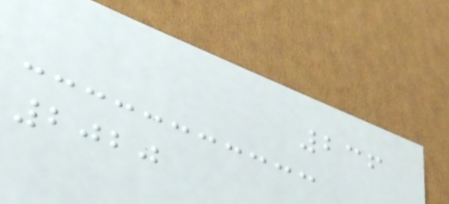236
2020
